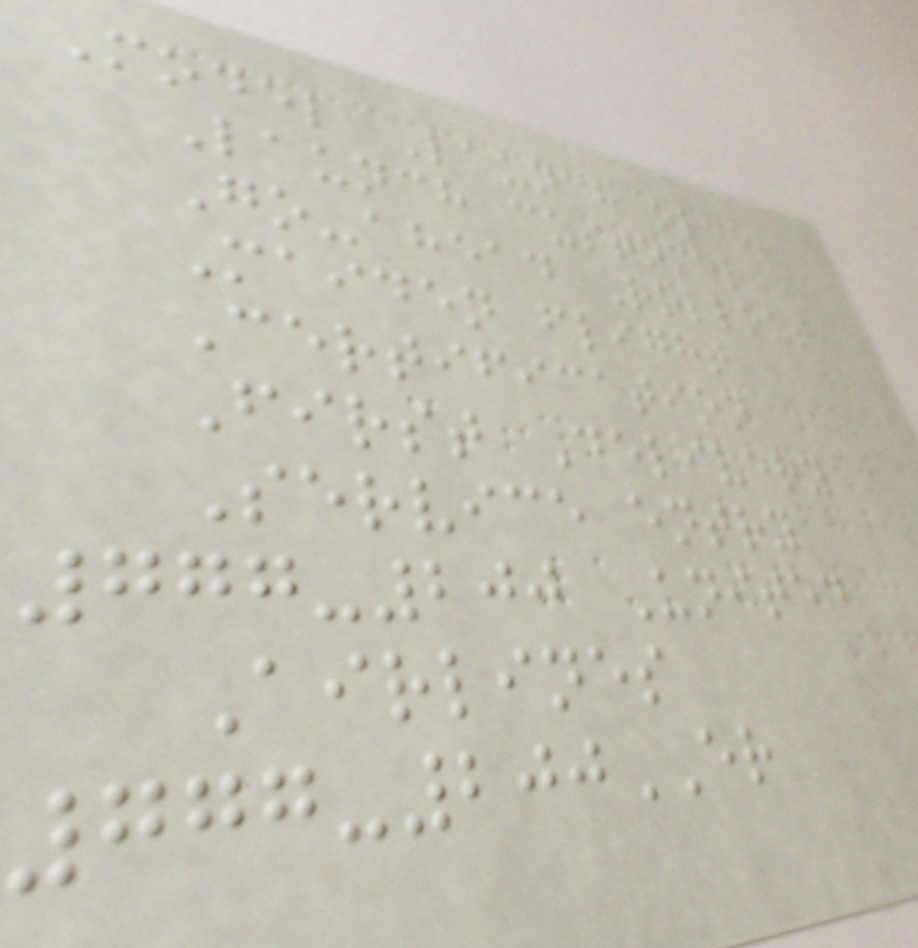Model Launch order
Launch customer
Go-ahead Rollout
Maiden flight
Certification
First Delivery
Service entry
777-200 United
Airlines
777-200ER
